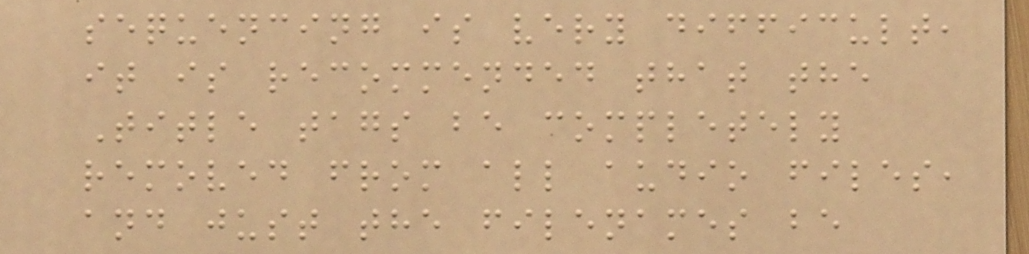sequencing is very difficult,
it is recommended that the
Title tags be completely
removed from all audio files,
and just the filenames be
